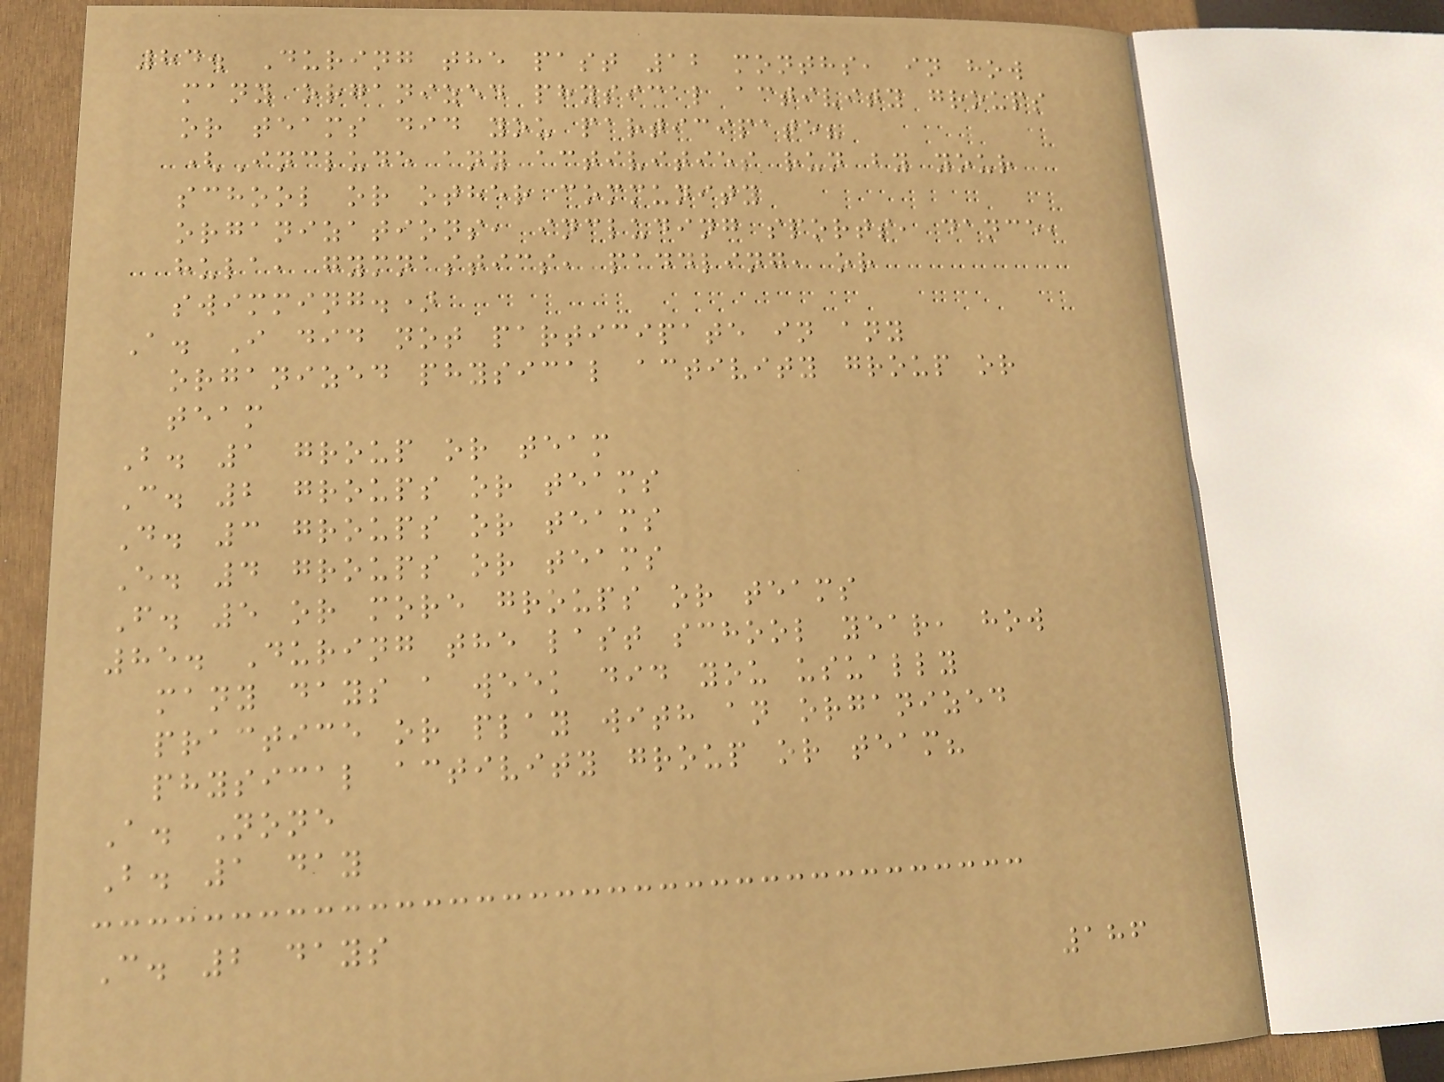84. During the past 12 months, in how
many organized physical activity groups
or teams did you participate?
(Include any activities run by your
school or other community
organizations, including sports, dance,
hula, gymnastics, paddling, or
swimming.)
A. I did not participate in any
organized physical activity group or
team
B. 1 group or team
C. 2 groups or teams
D. 3 groups or teams
E. 4 groups or teams
F. 5 or more groups or teams
85. During the last school year, how
many days a week did you usually
practice or play with an organized
physical activity group or team?
A. None
B. 1 day
C. 2 days
186
